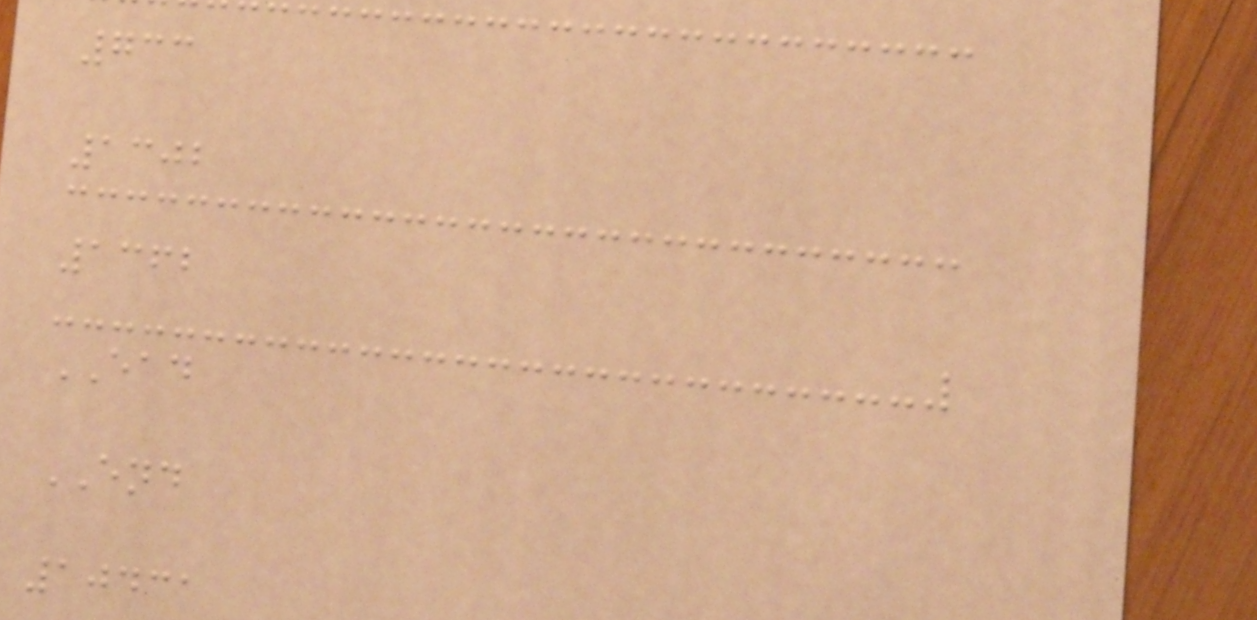733
1302
1362
EAD
END
10431
